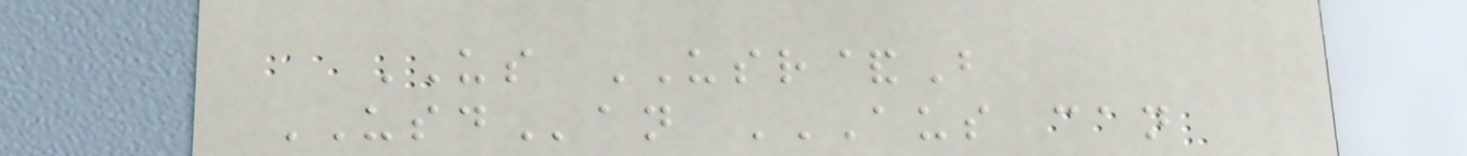US USR&B
USDan AUS CAN
